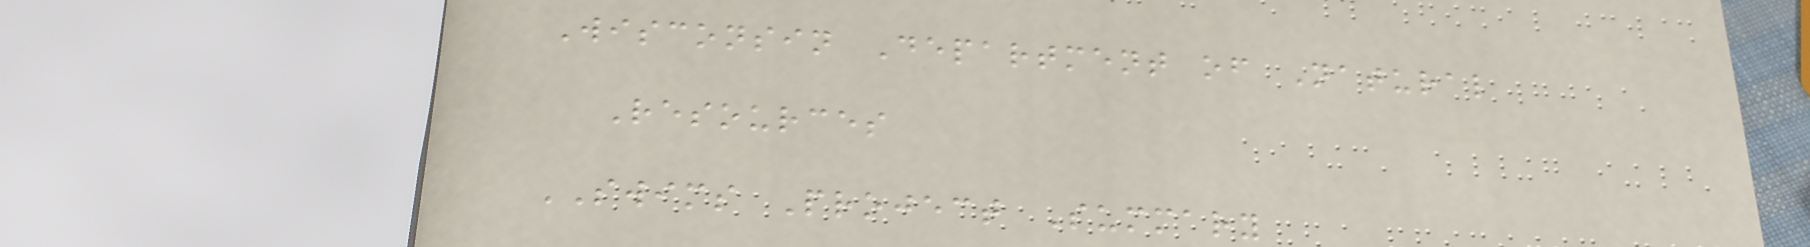Wisconsin Department of Natural
Resources
SWIMS Project Summary
